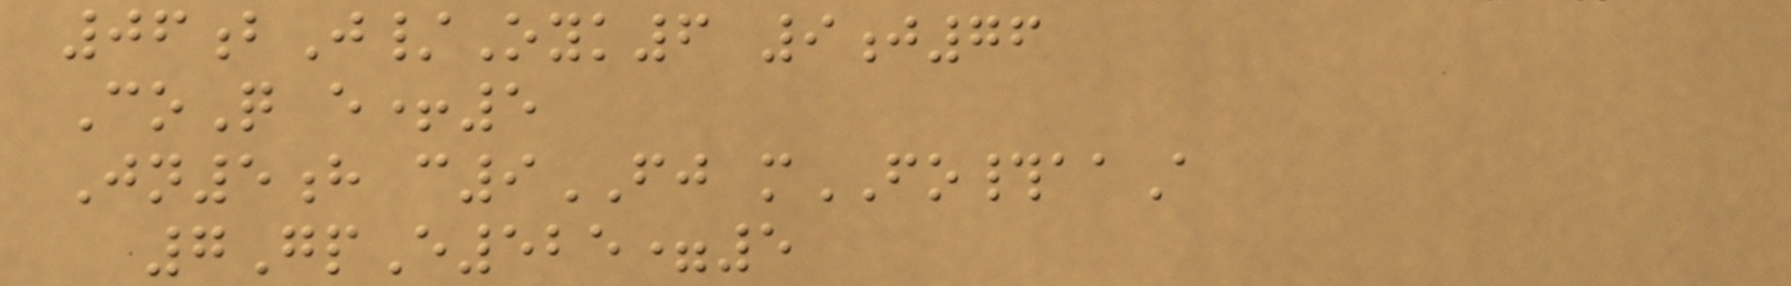06bJ/Oyk6 9j76
CoQ e+5
Jn5h c9FJ mFO#aaA
7GpE525=5
